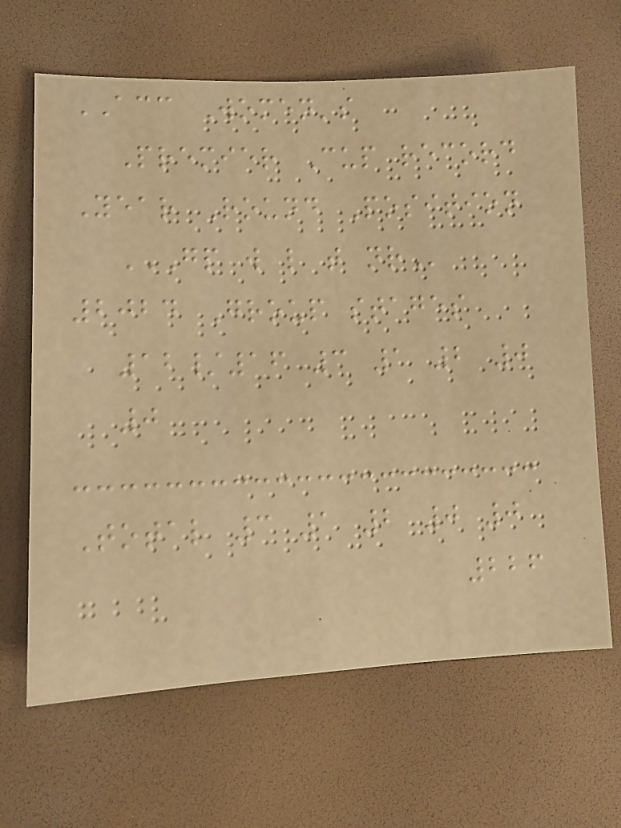ACC Women's
Premier Cup record
Year Round Position
GP W L T NR
2024 Group stages
12/16 3 1 2 0
0
Total 3 1 2 0 0
226
